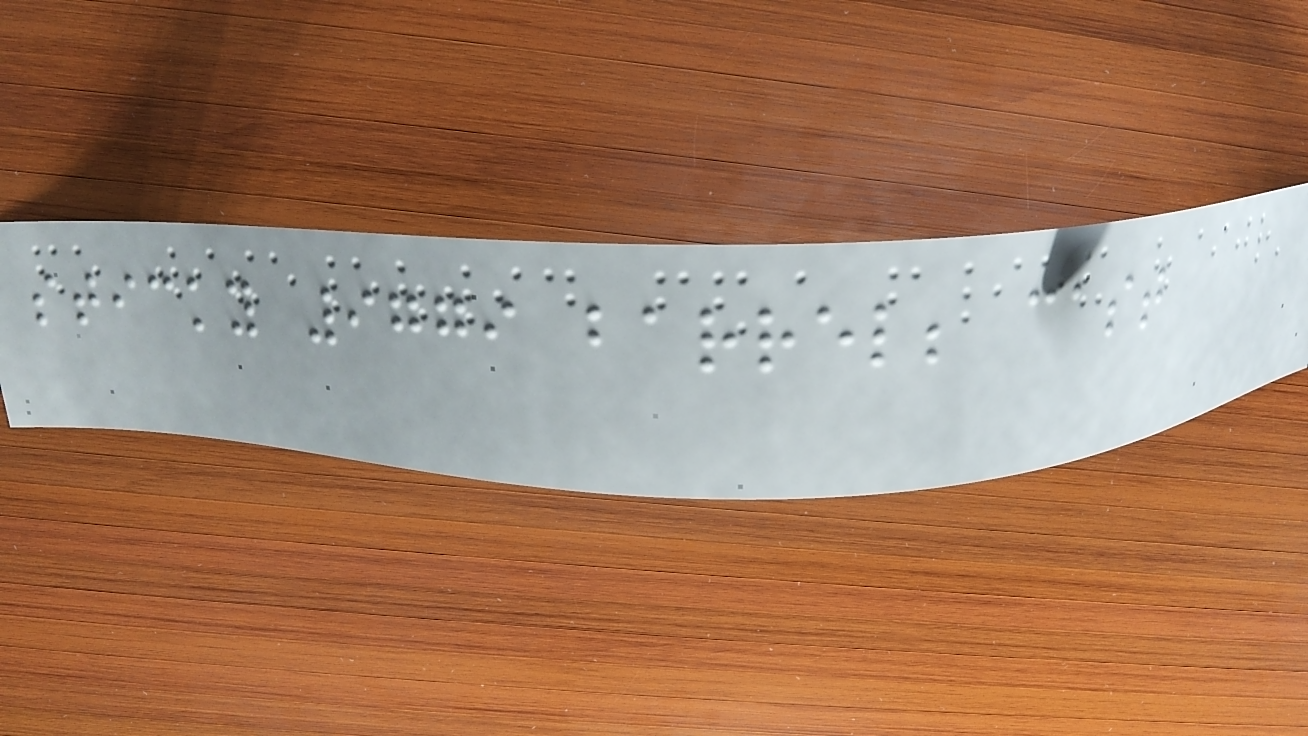sticky 9779 barrel; cast
